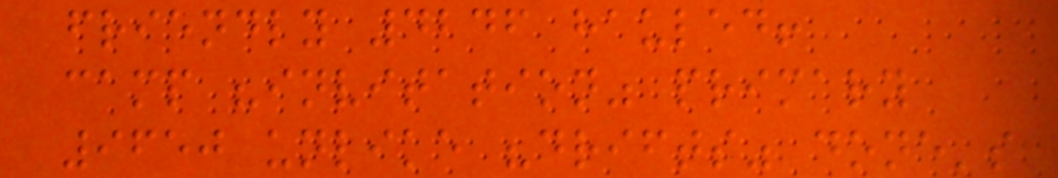friendly 4246 hauled!
camp "invitation" primary
9650 unlike "drifts" done's
